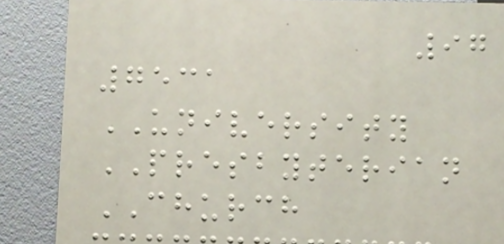97
7531
UNIVERSITY
PRESBYTERIAN
CHURCH
